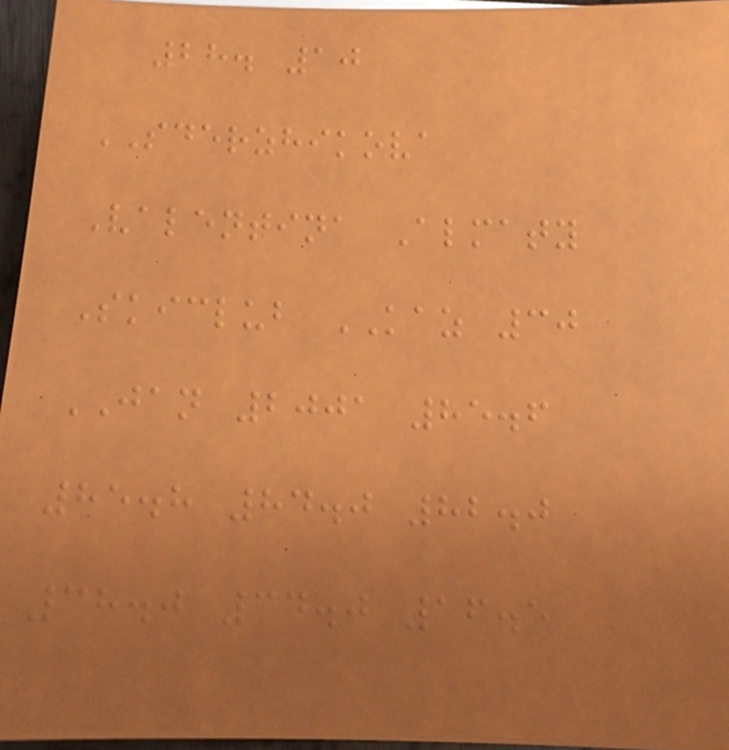28. 10
SDERZHIKOVA
Valentina Almaty
Skiclub KAZ 30
JAN 2001 85.6
85.8 84.0 82.0
38.0 34.0 16.5
